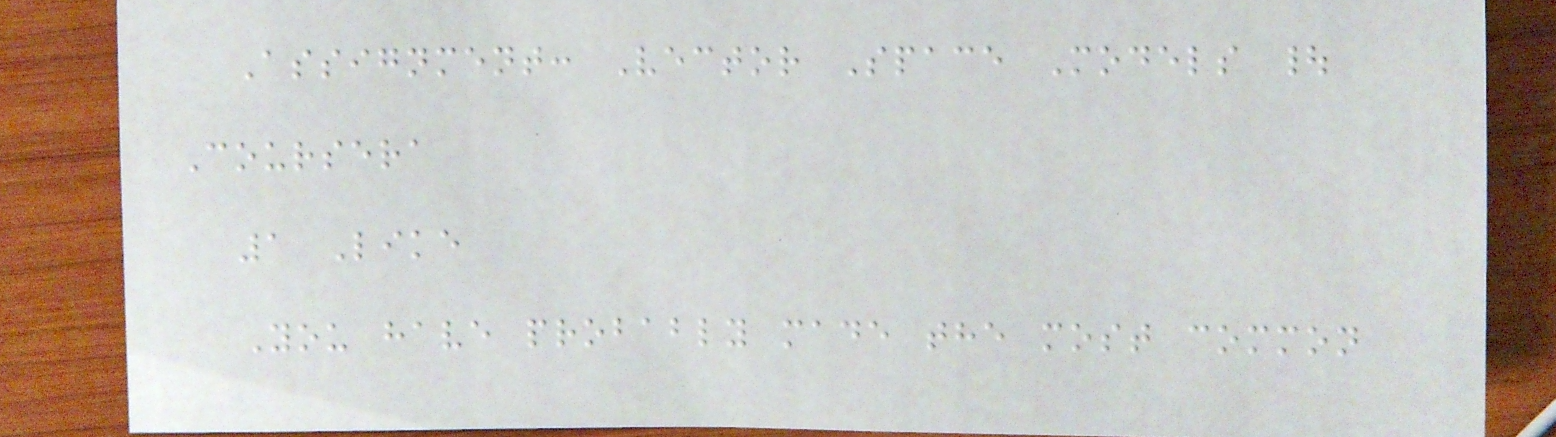Assignment: Vector Space Models |
Coursera
1 Like
You have probably made the most common
